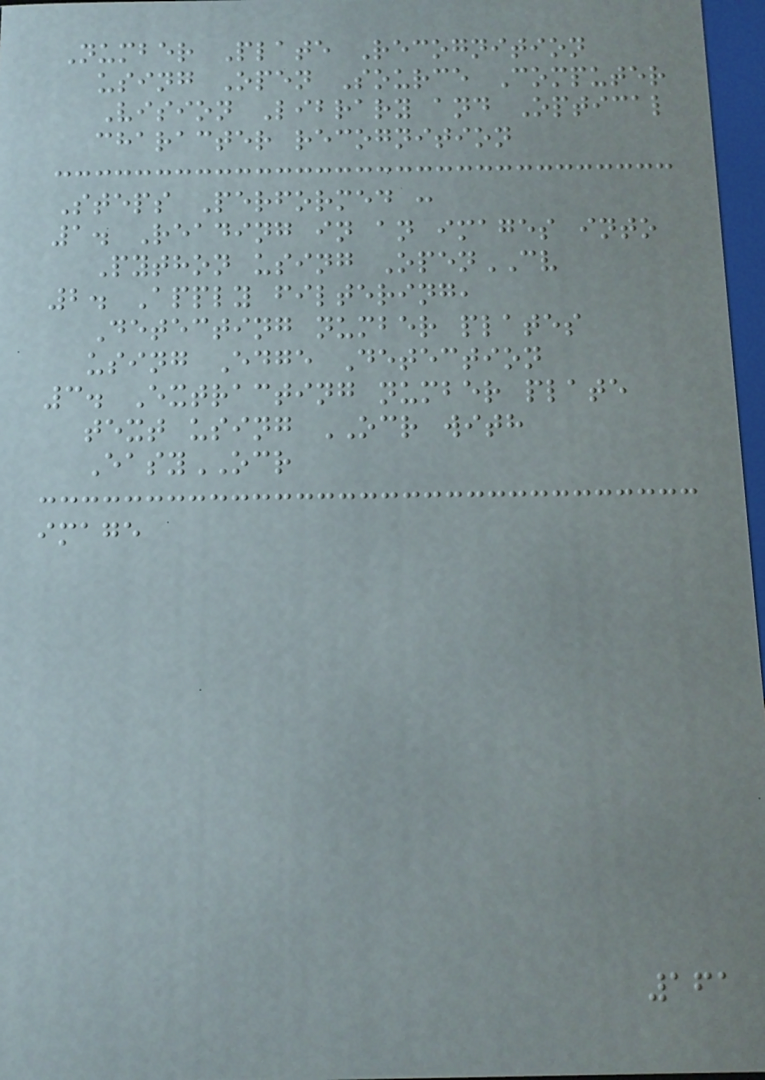Number Plate Recognition
using Open Source Computer
Vision Library and Optical
character recognition
Steps Performed :
1. Reading in an images into
Python using OpenCV
2. Apply filtering,
Detecting number plates
using Edge Detection
3. Extracting number plate
text using OCR with
EasyOCR
image
161
